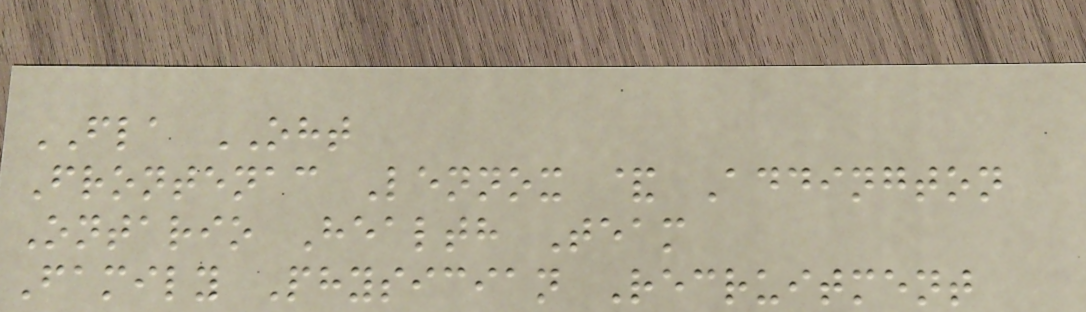FLA OHT
Frontenac Lennox & Addington
Ontario Health Team
Family Physician Recruitment
